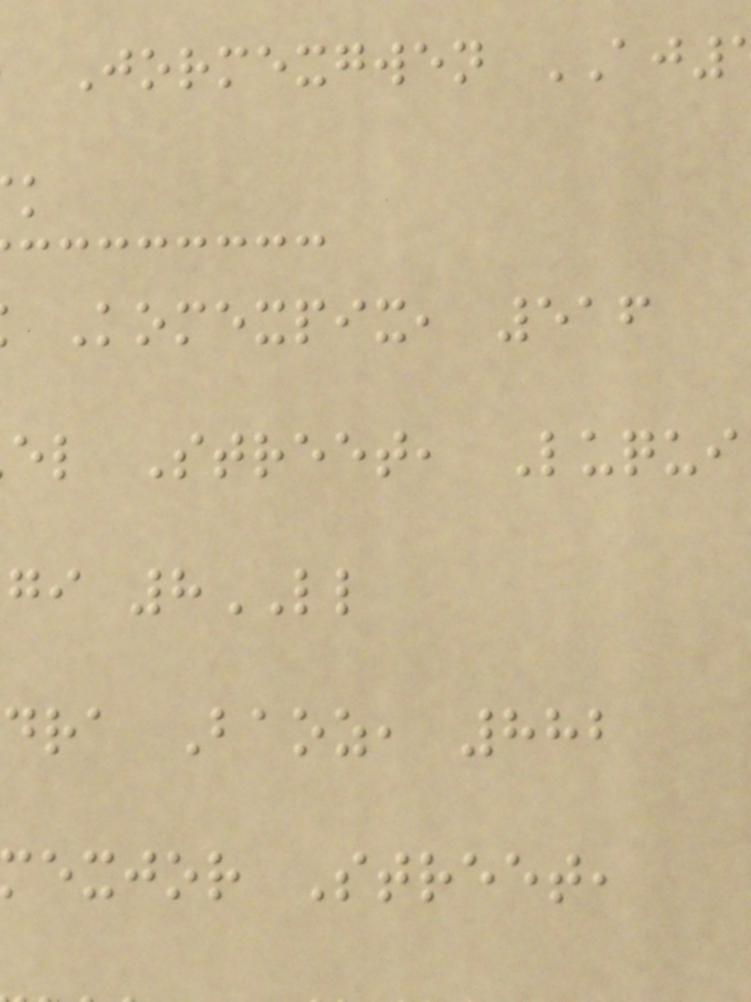Jormexgwen AJ
Komexpix, 516
el Street, Luqui
gi 8LL
dra Baoz, 882
exjor Street,
